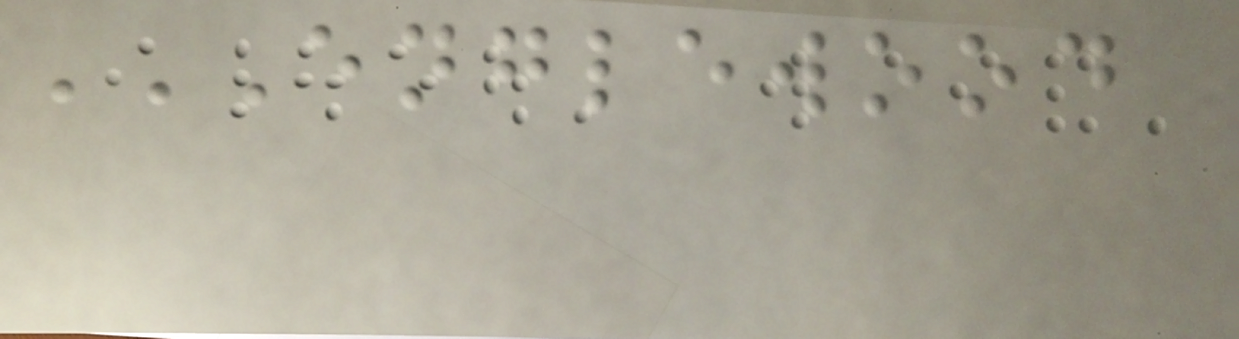ENGLEWOOD
